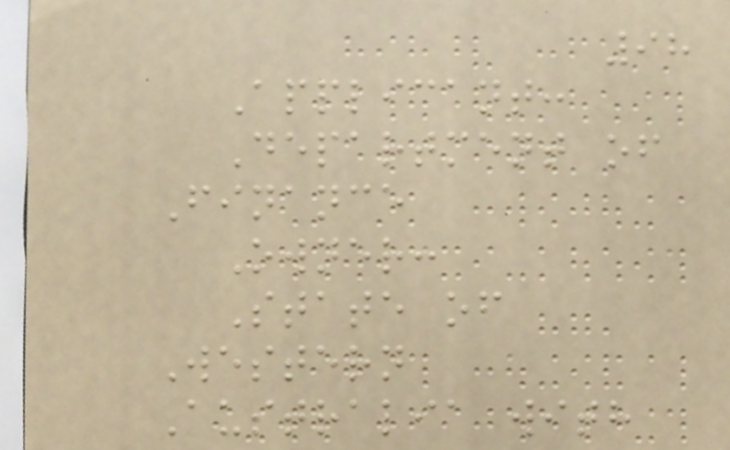98
Applicant:
Department of
Finance
Owner:
State of
Western
Australia with
